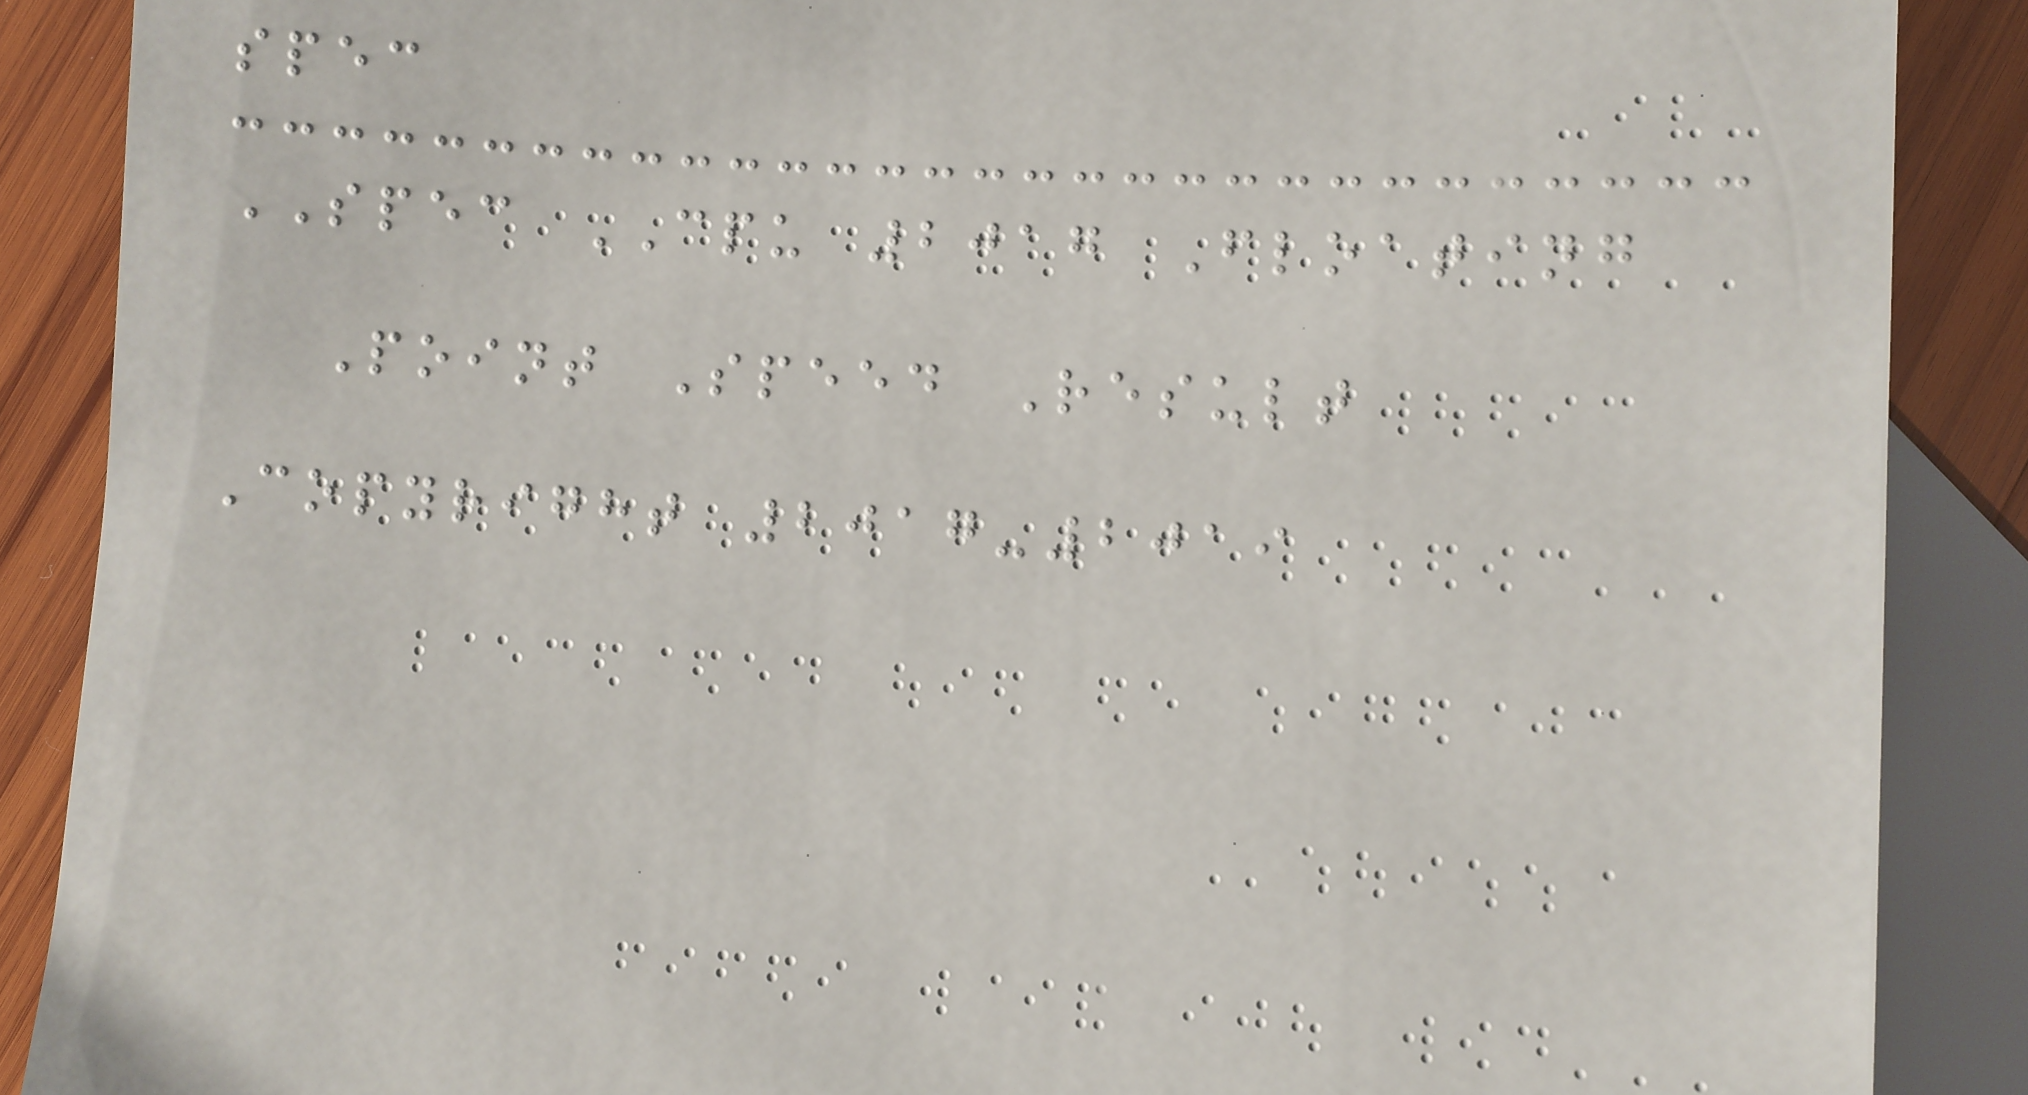spec
SPEC CPU 2017 Floating
Point Speed Result
Copyright 2017-2019
